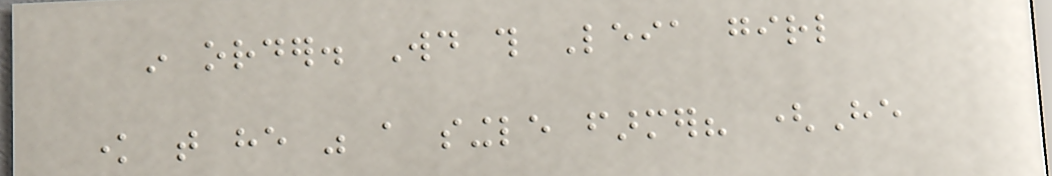in order. Would this Leia girl
know that he was a single farmer? (He
